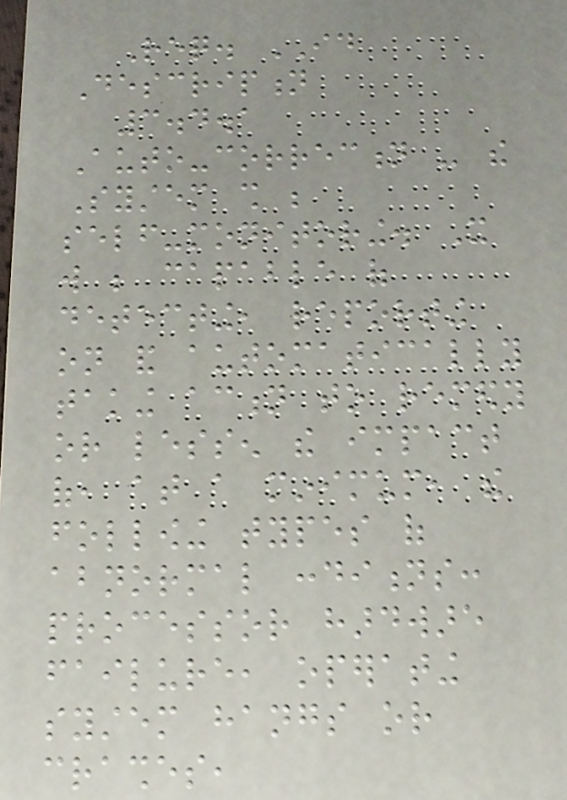Req. ID
Description
3.4.1
Auto-correction - the
System shall be
self-monitoring. It
will be capable of
detecting, reporting
on and automatically
taking action to remedy
or lessen the impact
of, at a minimum, the
following types of
abnormal conditions:
processor hardware
failure, operating
system hangs or
crashes,
